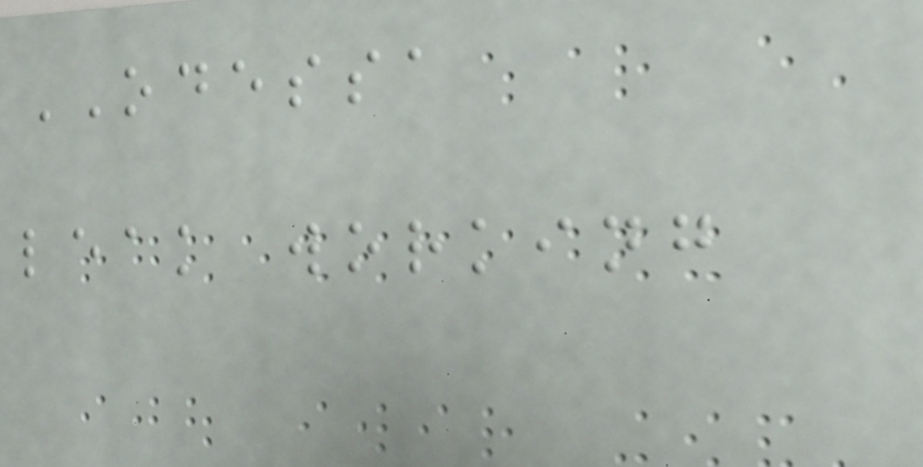ODESSA
leak working
